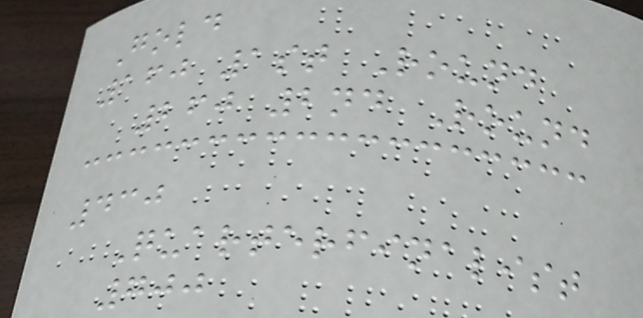Gold
160 1st Round
260 2nd Round
430
Quarterfinalist
700
